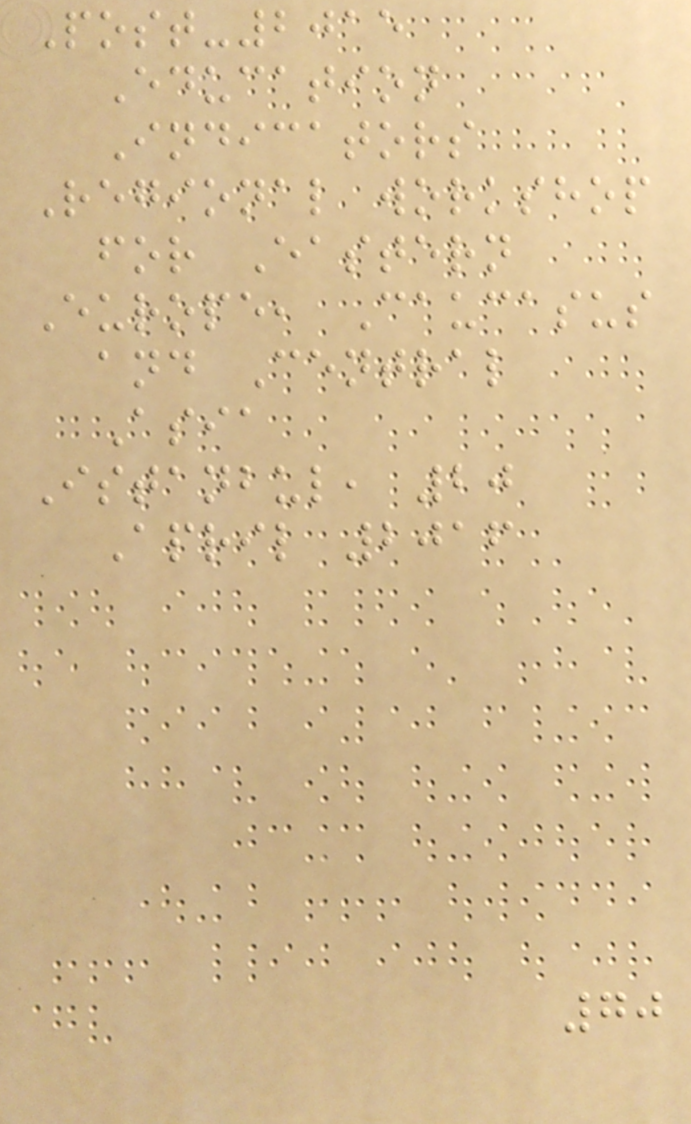Post-2015
Education
Indicators
Regional workshop
for Eastern
Europe, Caucasus
and Central
Asia
Istanbul, 20
April 2016
70
